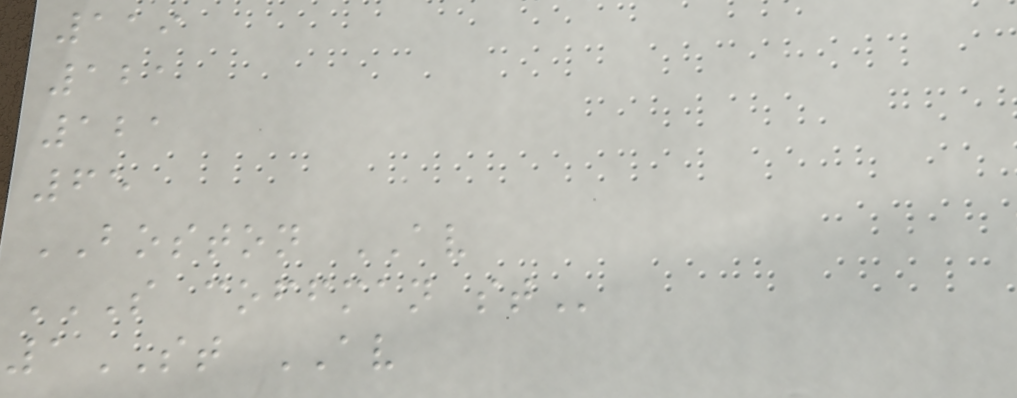119
121
121
65
BOSTON AV
S COFFMAN ST
1ST AV
